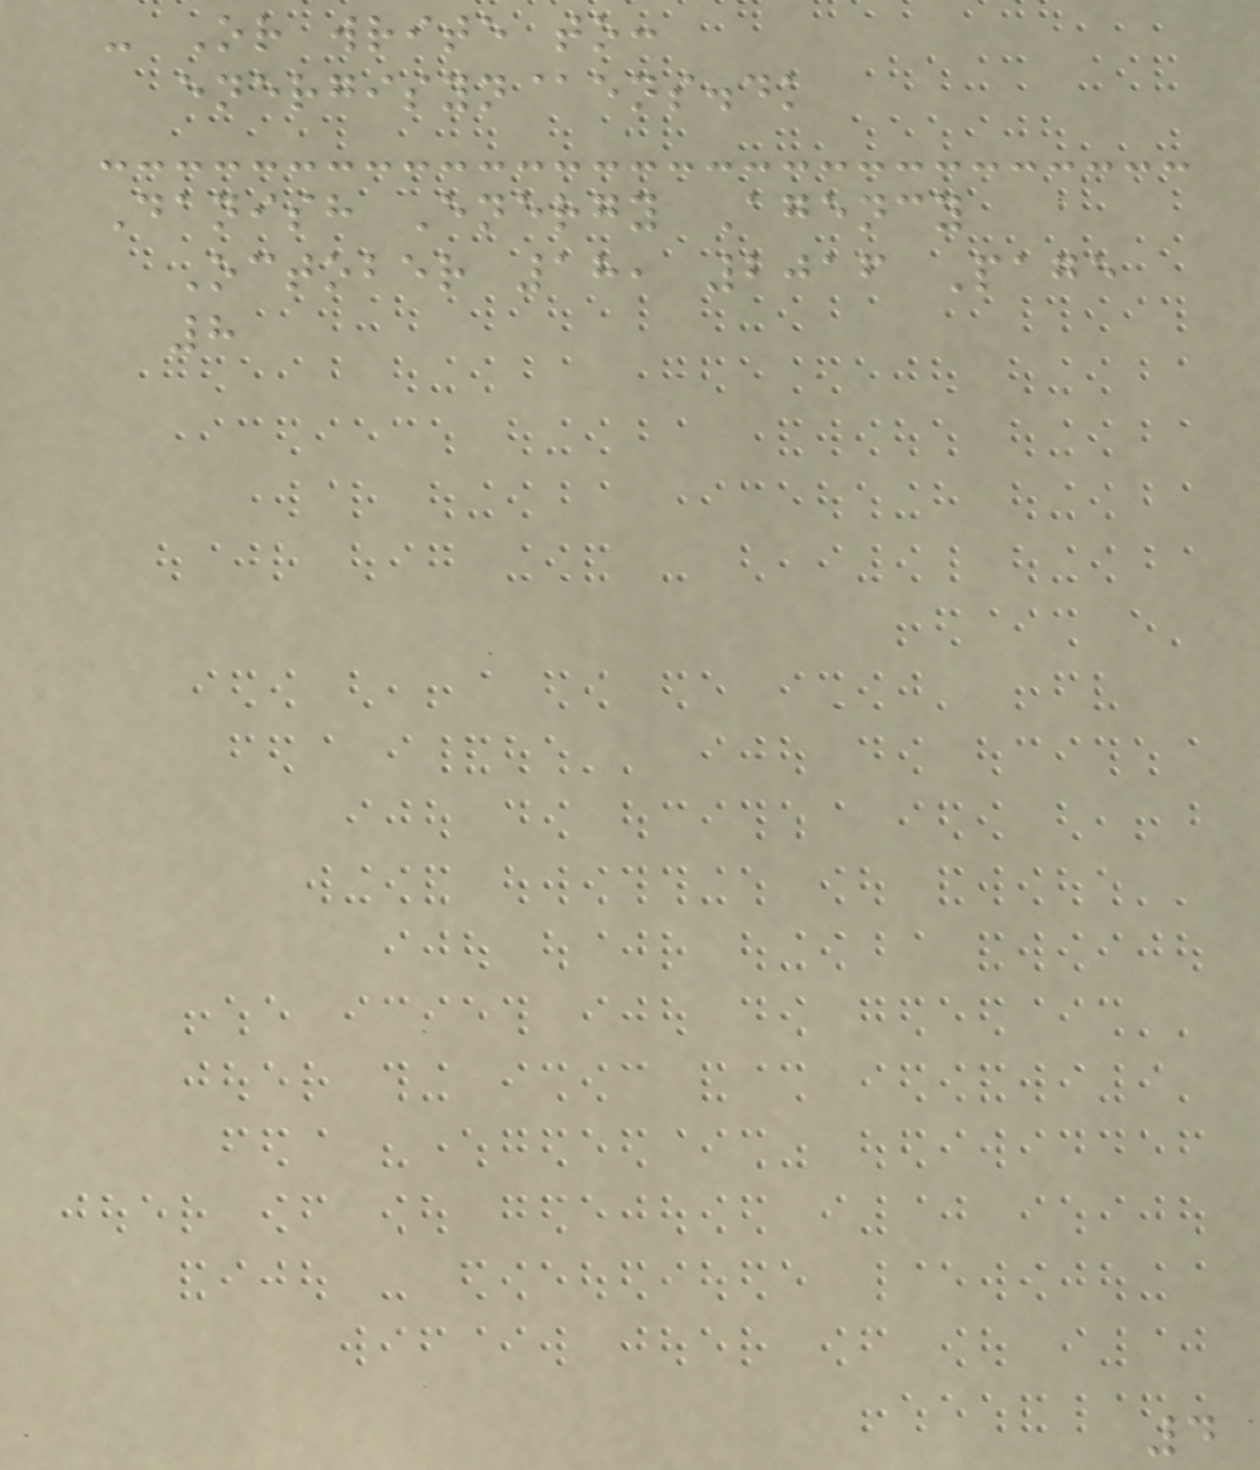- Or write to:
energisyn@ens.dk
Danish Energy Agency
October 18, 2016 Page
8
4
